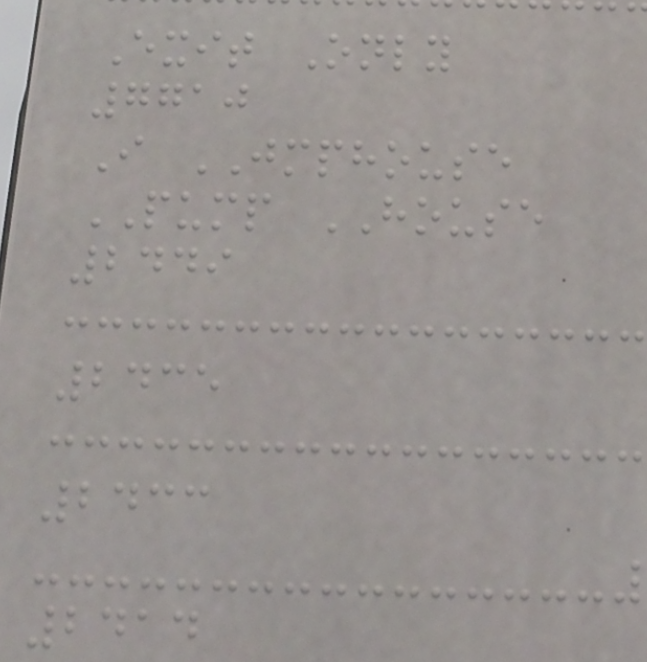Exit Only
7710
I JMPHOUSE
PUMP HOUSE
2449
2435
2433
2414
